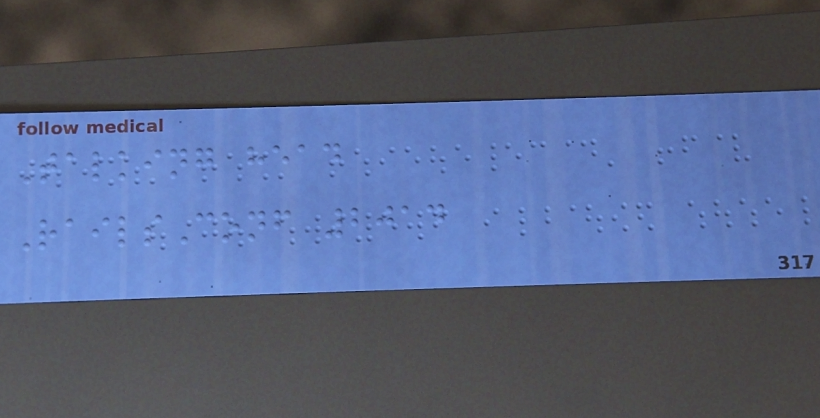Talking head
RailsConf 2014
